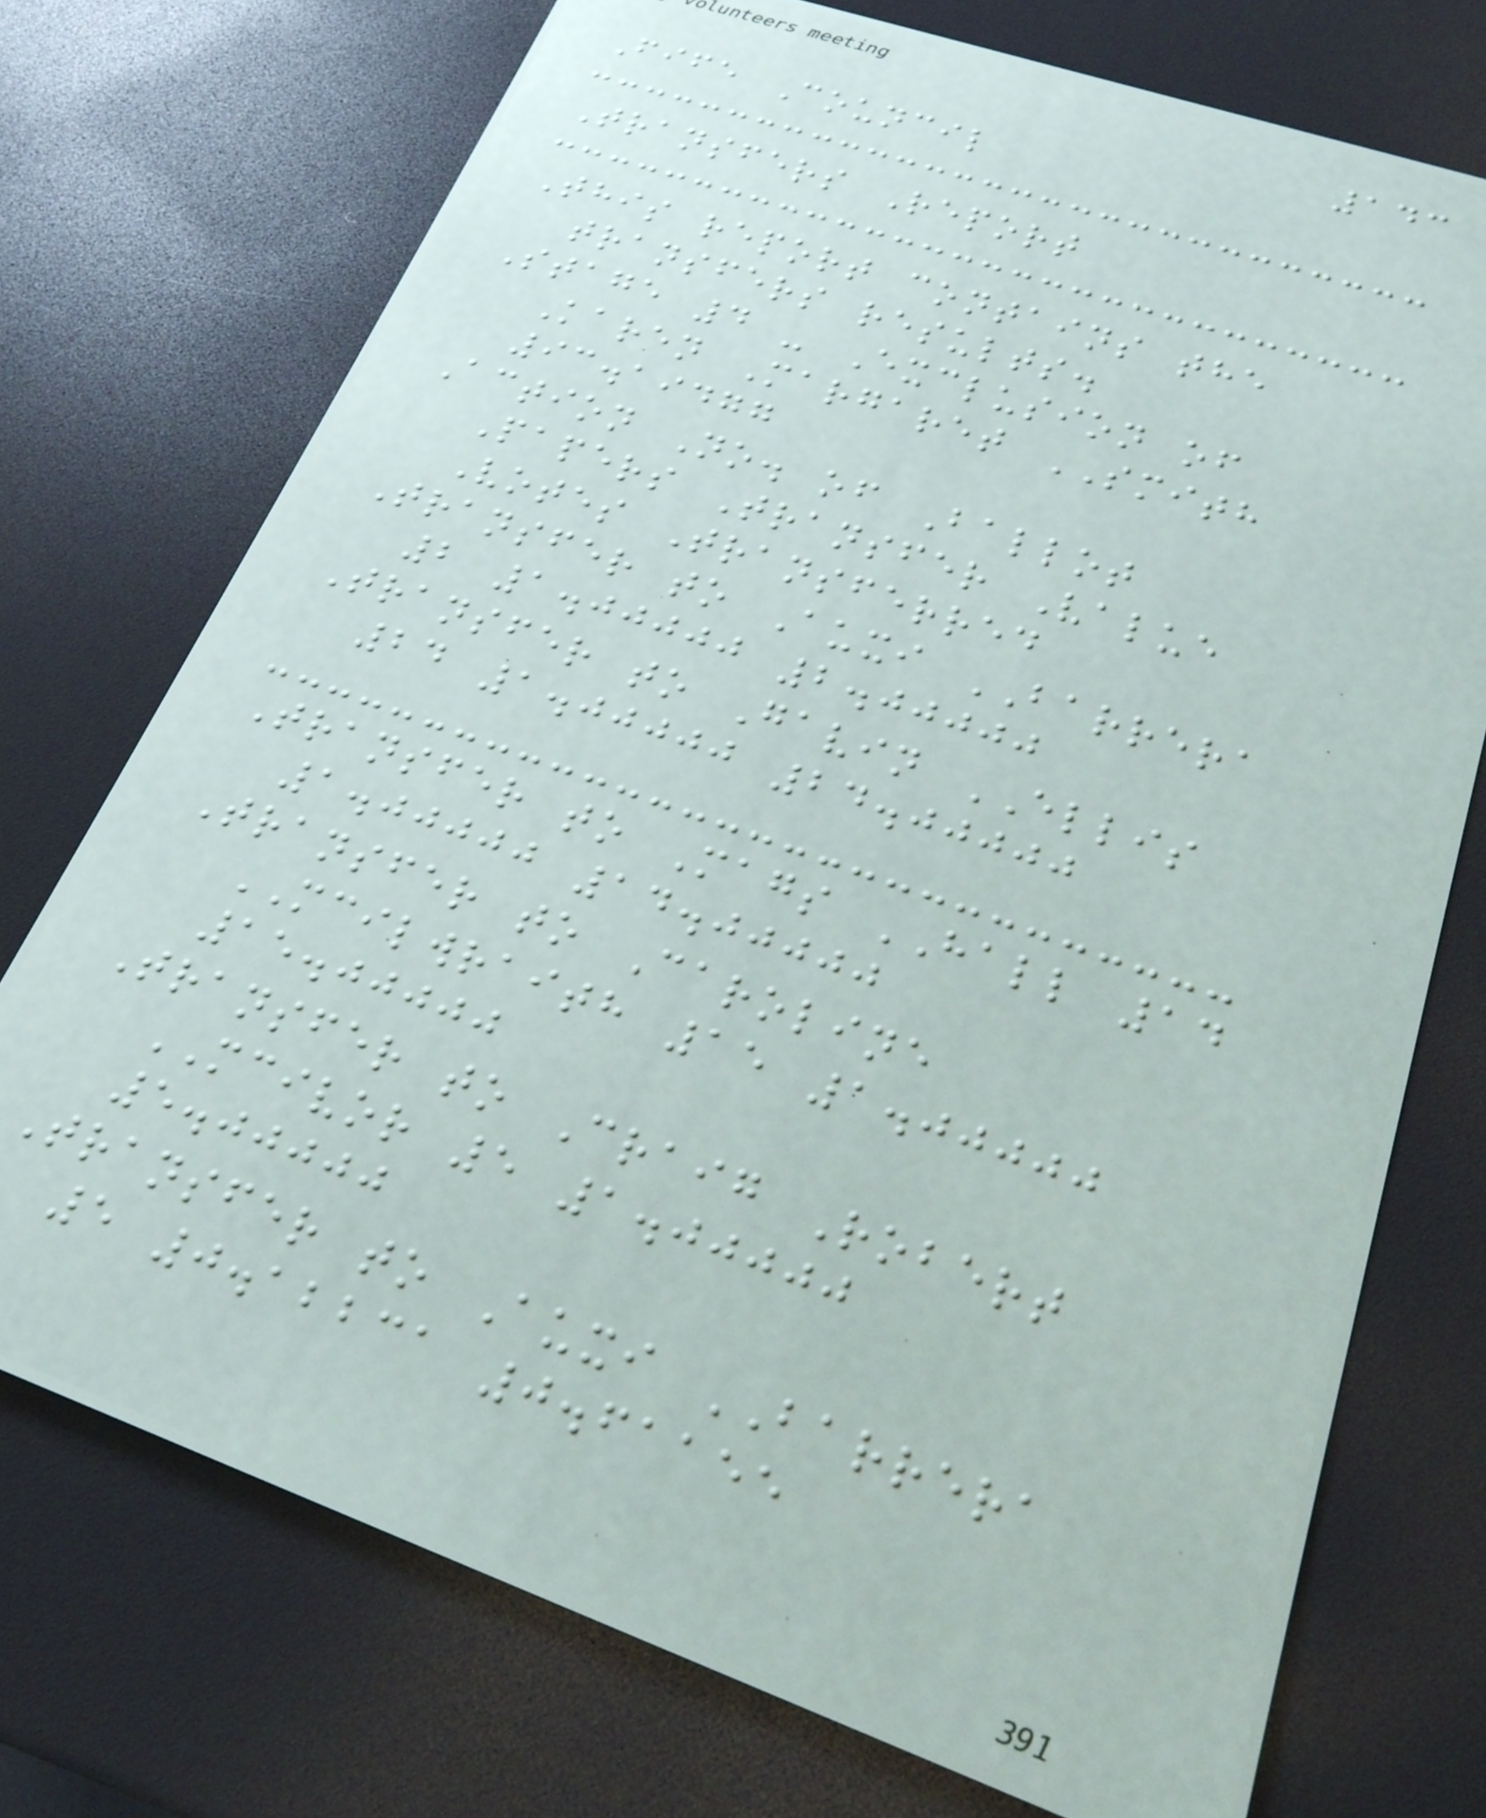143
Fife Council
Transfers Report
This report contains the
transfers results.
Stage 4 - Exclusion of
Karen Margaret SMITH
93.19477
Action No. of Ballot
Papers Transfer Value
Votes Transferred
Transfer to Auxi BARRERA
2 1.00000 2.00000
Transfer to Gavin ELLIS
24 1.00000 24.00000
Transfer to Mags HALL 14
1.00000 14.00000
Transfer to Caroline
MCILWRAITH 15 1.00000
15.00000
Transfer to Craig Robert
MCIVOR 5 1.00000
5.00000
Transfer to Auxi BARRERA
5 0.12231 0.61155
